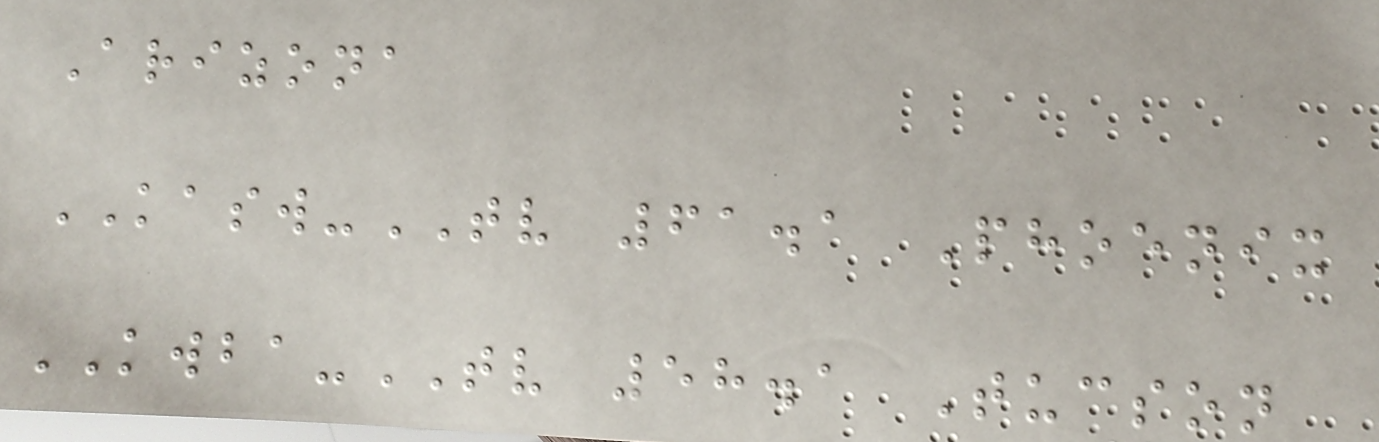Arizona
KASW-TV 61.1 Phoenix
KWBA-TV 58.1 Tucson
